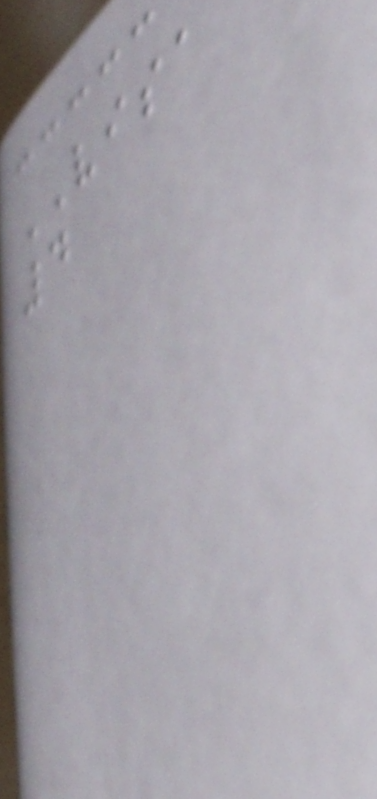VISA
4
